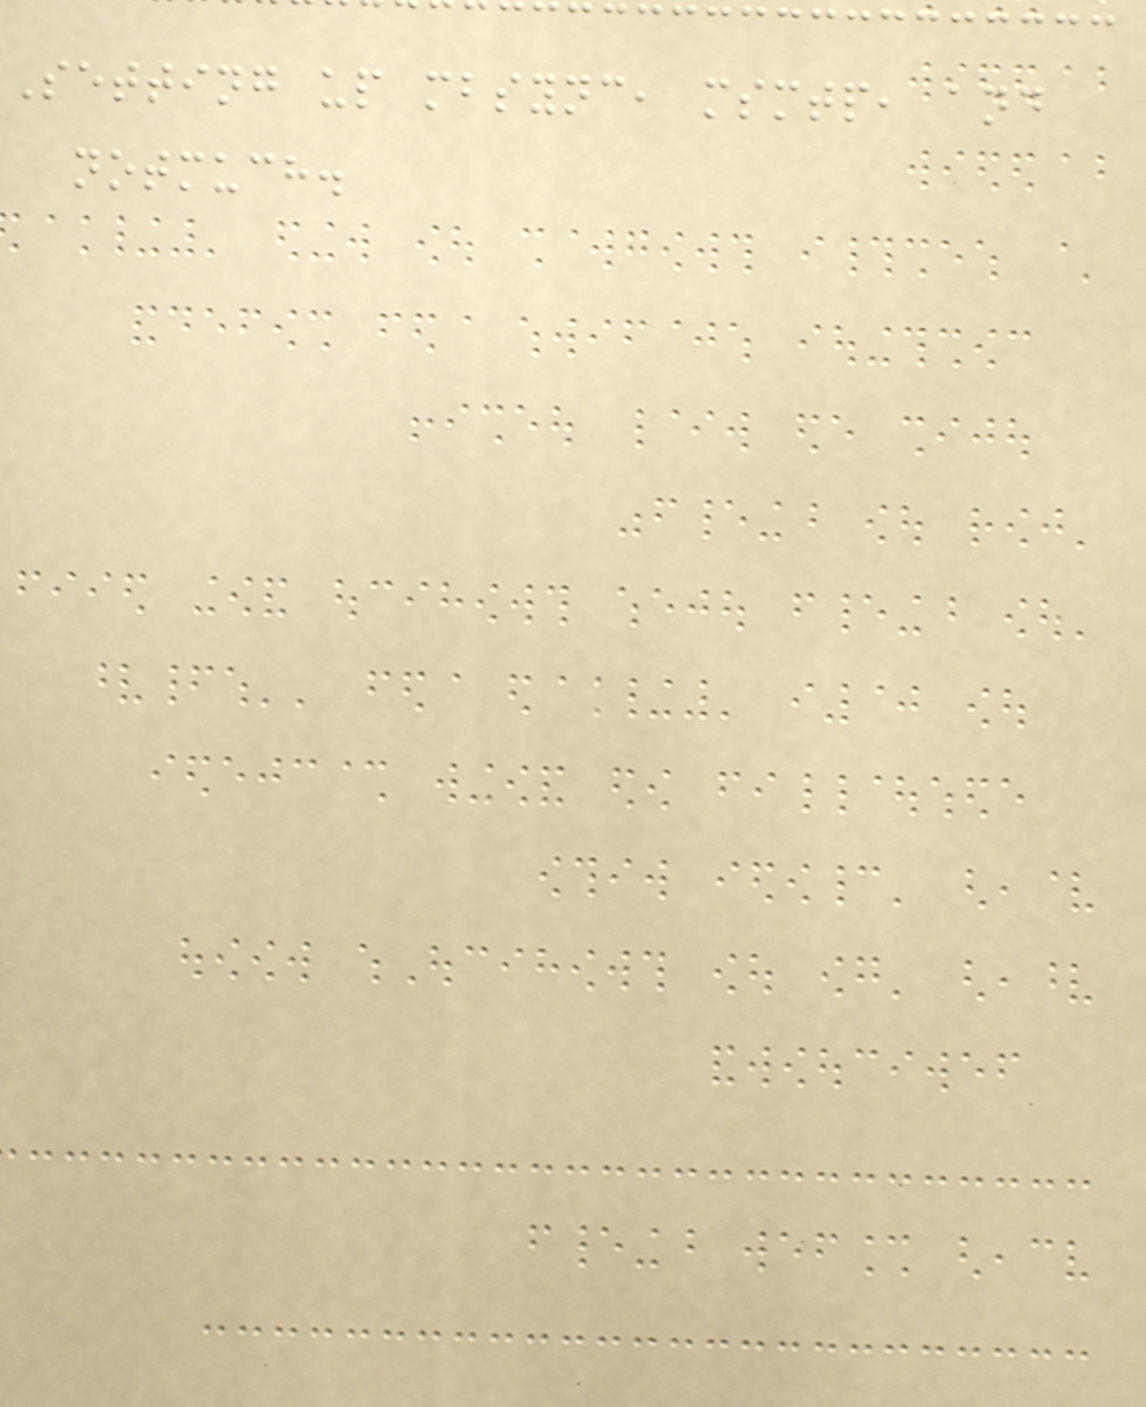Setting up mbsync, msmtp, and
notmuch.
